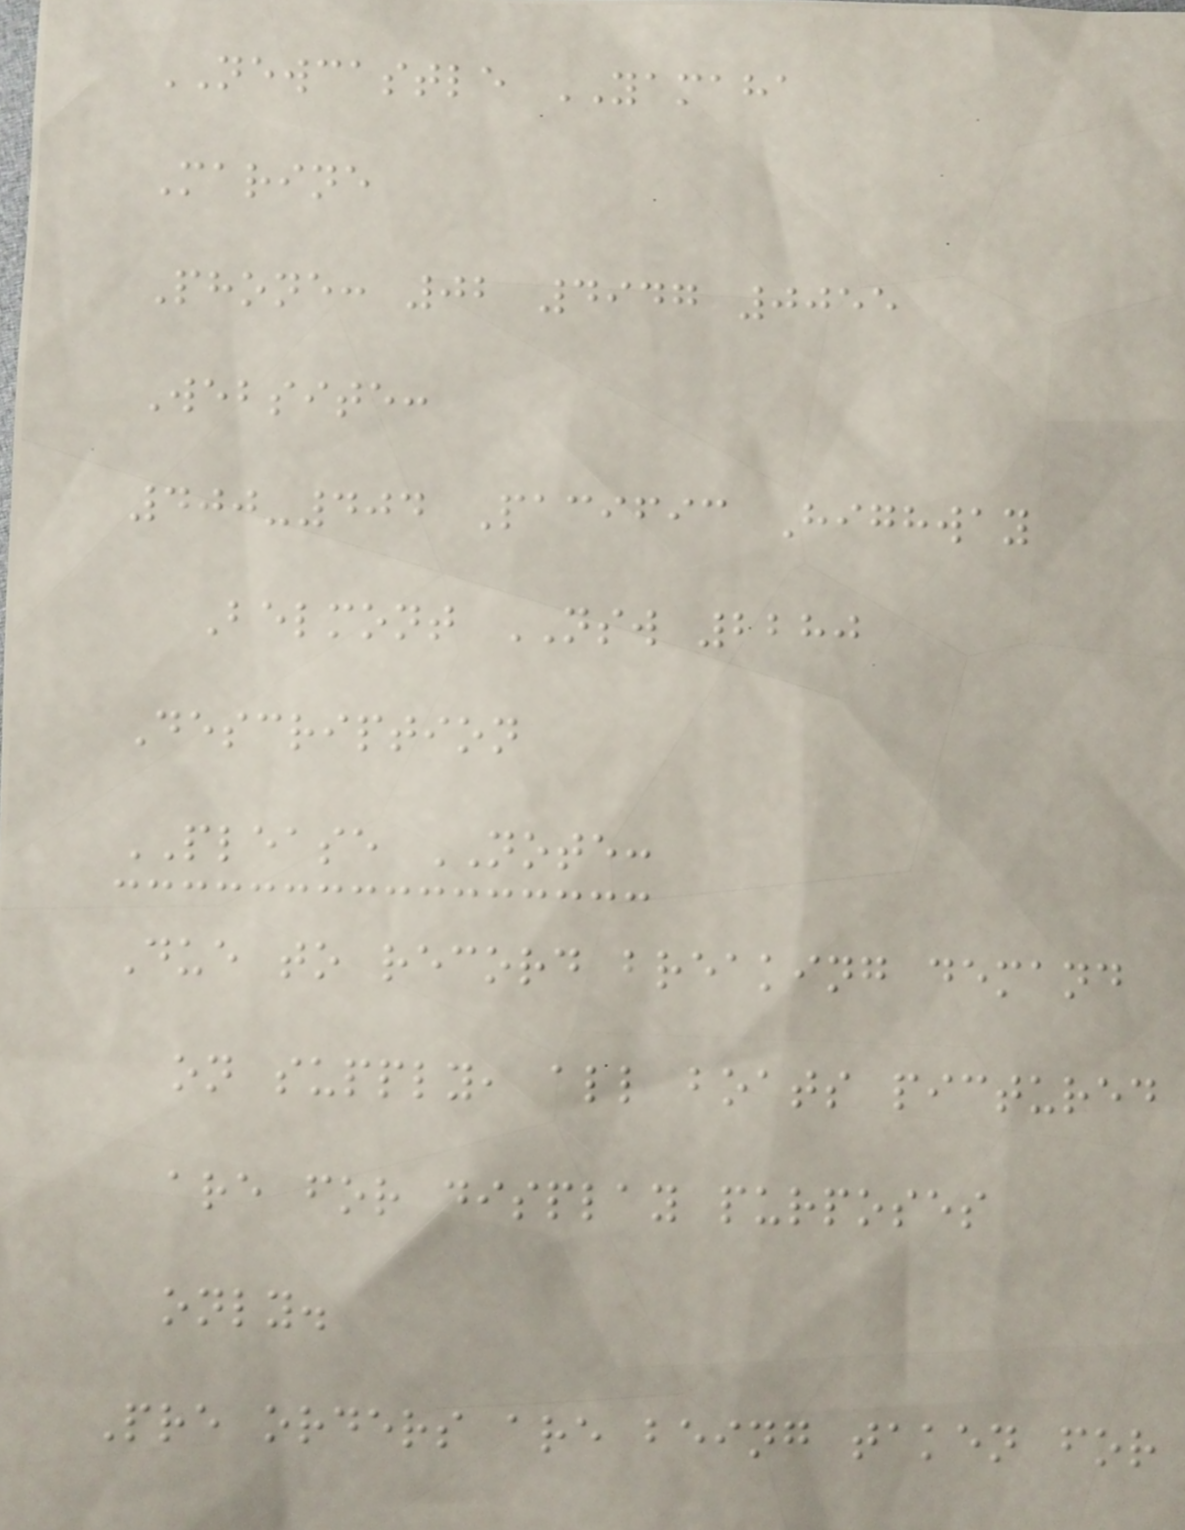NEWCASTLE YAMAHA
Marine
Phone: 02 4947 0055
Website:
400-404 Pacific Highway
Belmont NSW 2280
Description
PLEASE NOTE:
Due to record breaking demand
on supply, all boats pictured
are for display purposes
only.
Pre orders are being taken for
